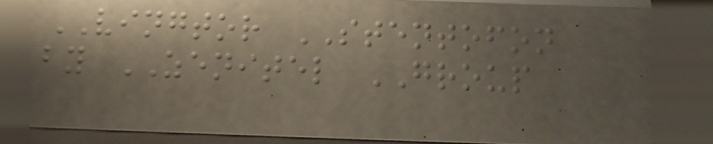VINGTOR STENTOFON
by ZENITEL GROUP
